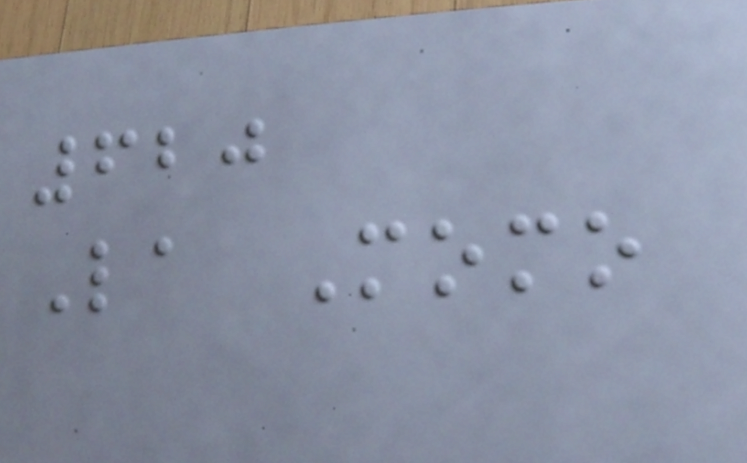620
La Momo
